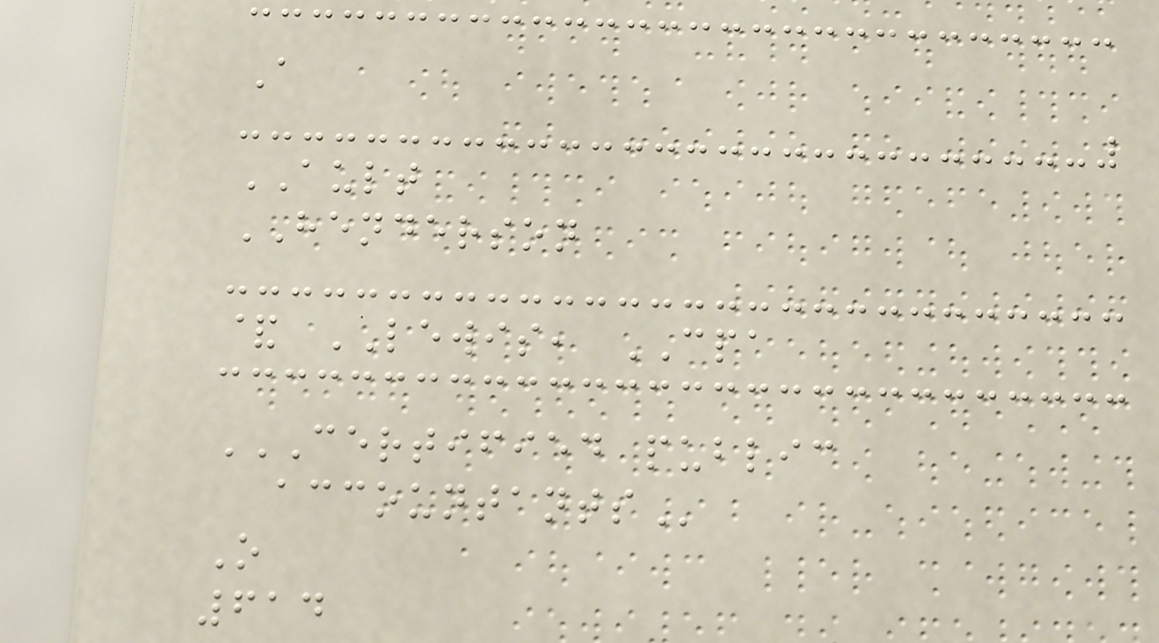A
AULT
HENDERSON
& LEWIS, CPA
CERTIFIED PUBLIC
ACCOUNTANTS
O
614
